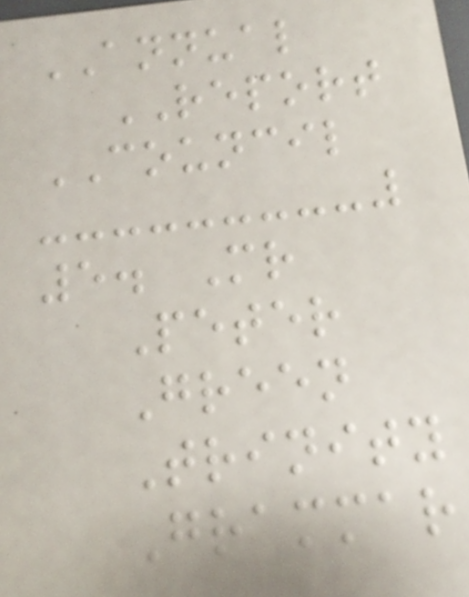ANNUAL
REPORT
COUNCIL
5. Mr
Peter
Green
Trinity
Grammar
